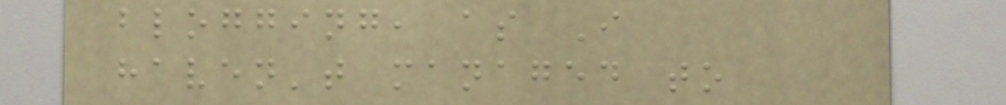blogging, as I
haven't managed to
